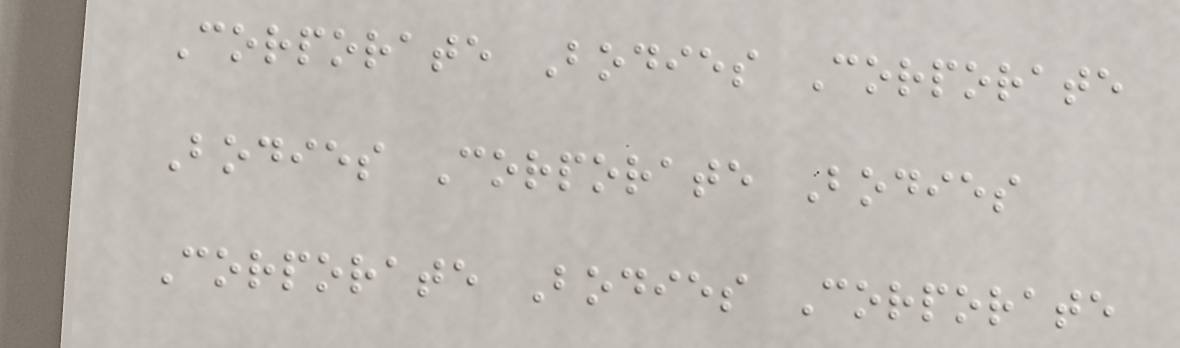Corporate Bodies Corporate
Bodies Corporate Bodies
Corporate Bodies Corporate
